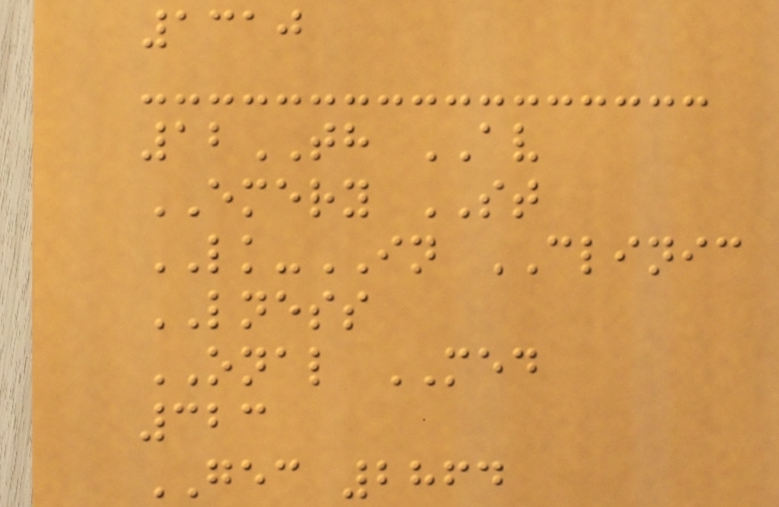1310
12TH AV
EMERY ST
LK-IN CLINIC
LNESS
ONAL MED
323
GEC 2864
